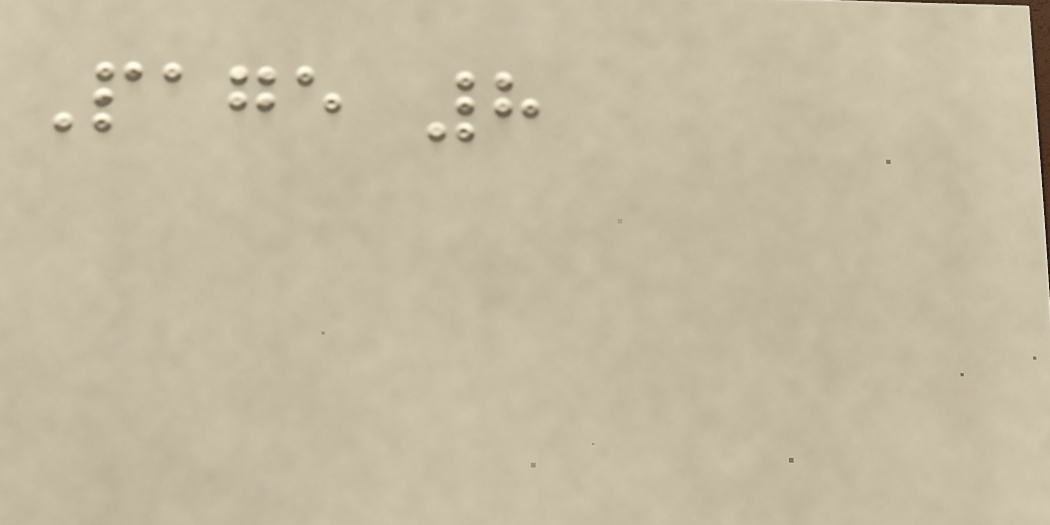Page 8
